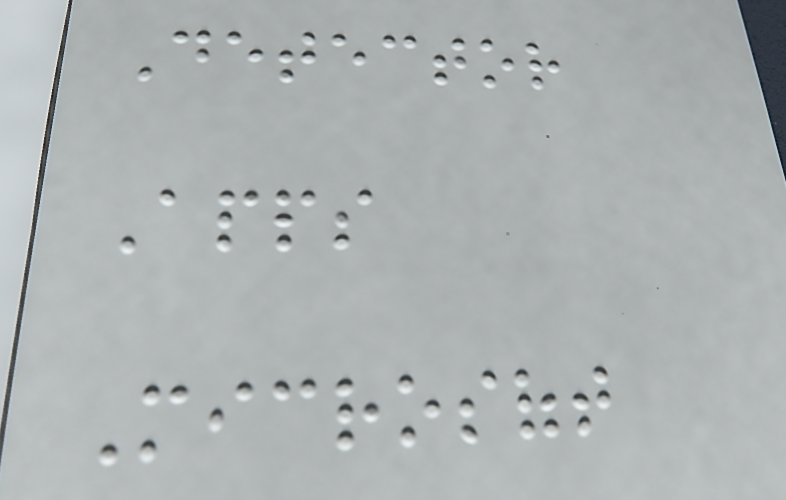Detector
Apps
Microsoft
